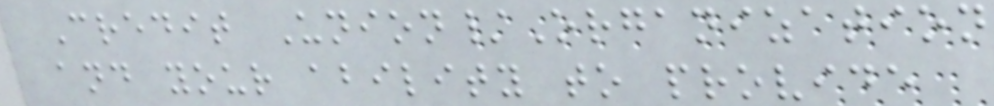Credit Union/Organization
and your ability to provide
